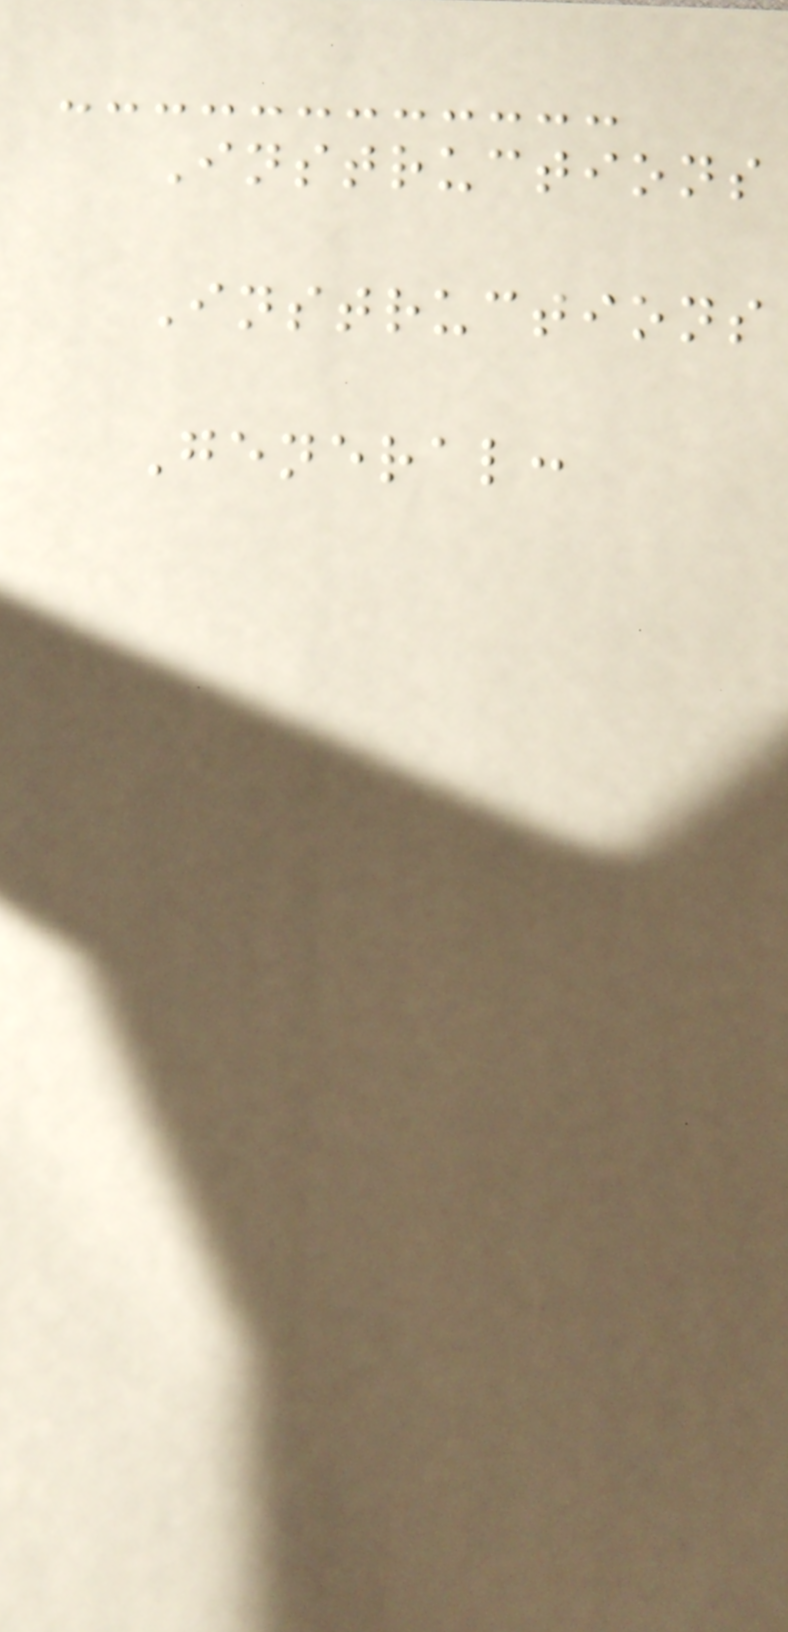Instructions
Instructions
General:
